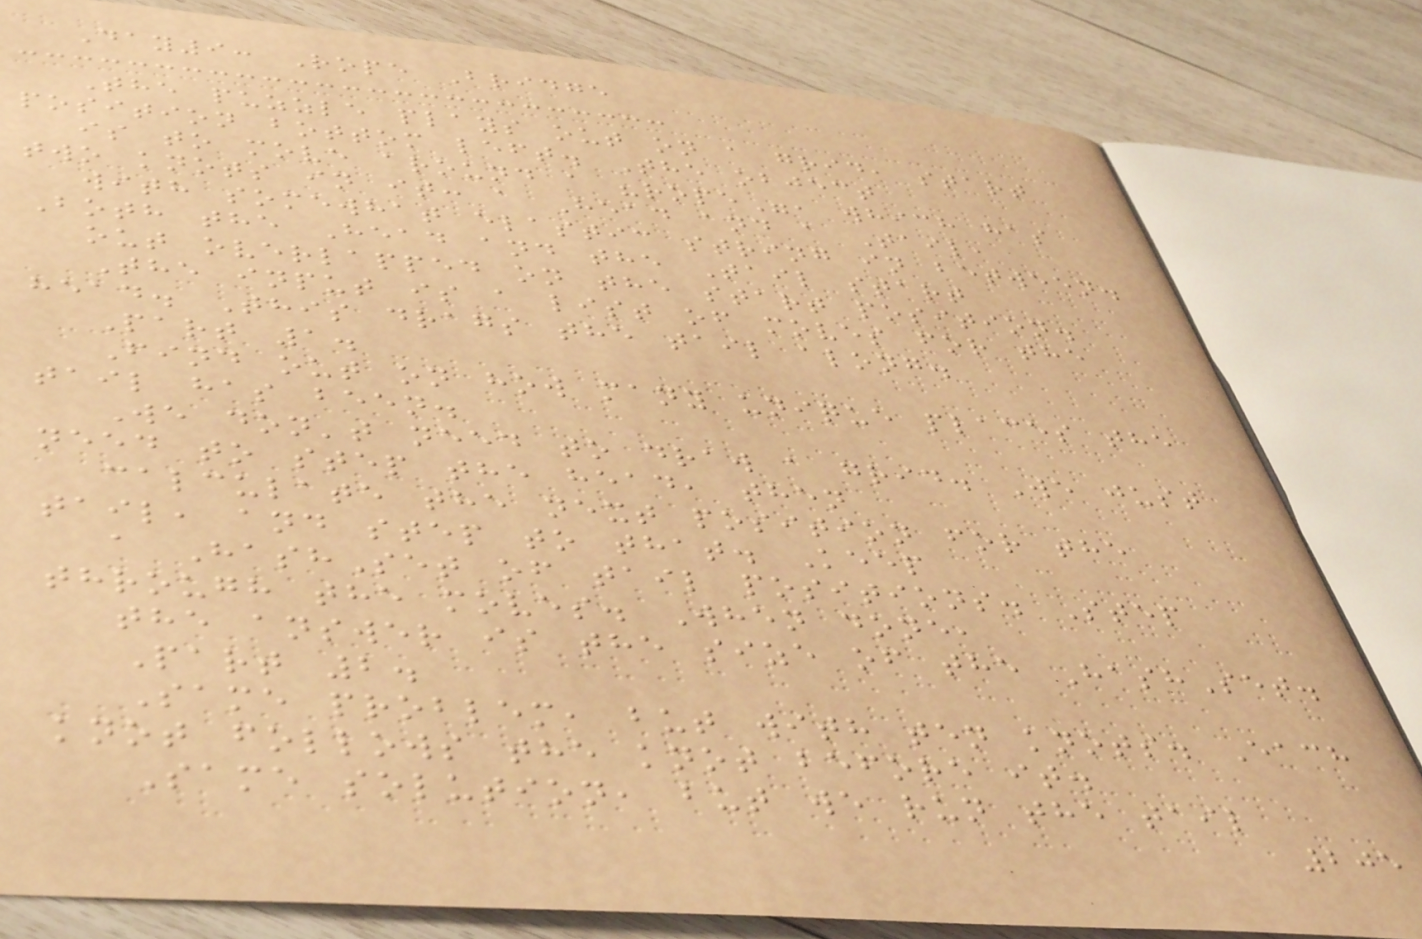Day9: Rope Bridge
The puzzle plays out on a grid, start
position bottom left. The object
is to move around a "rope", which has
two knots in it: a Head and a Tail,
with somewhat elastic string in between.
Both the Head and the Tail start
out overlapped on the start position.
The input is a list of moves for the
head. This drags the tail along.
Part 1.
Find out on how many unique places the
tail has been.
We don't need to draw a grid. We just
need to step the head, then
calculate the next position for the
tail, and step to that. Keep
a HashSet of tail positions. Step
through the moves. When done,
the answer is the size of the HashSet.
Part 2.
Same problem, but with ten knots. Each
knot follows the knot before it.
Same solution, but we run the tail
205
